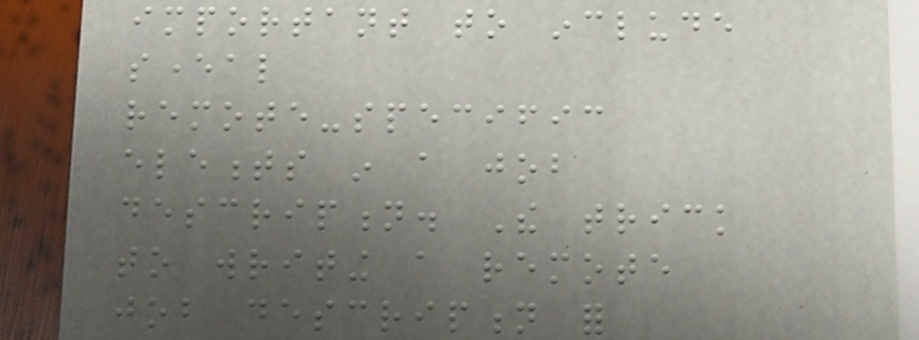important to include
several
remote-specific
elements in a job
description. The trick
to writing a remote
job description for
